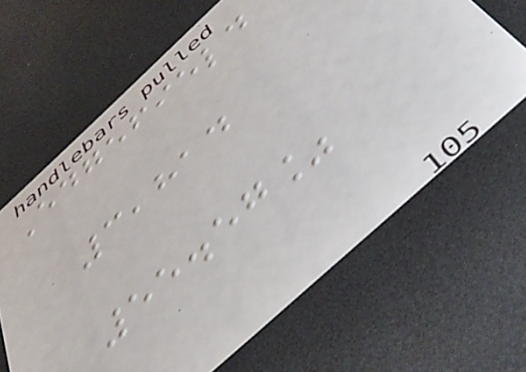Edgefield
3,814
55.57%
